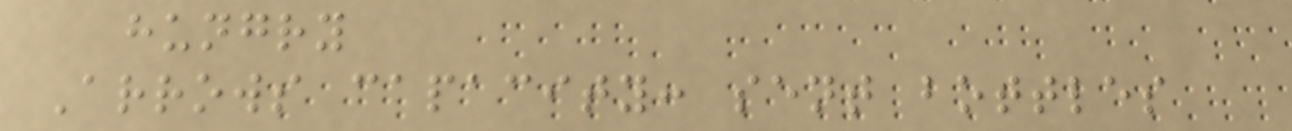hungry
Arrows capacity: sent bottles
